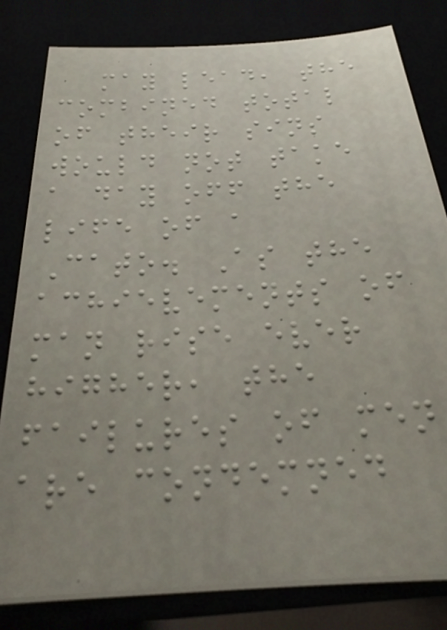may lead, the
combined total
of their sins
would not take
a day off the
life of a
Cato. As the
achievements of
man rise ever
higher, the
failures of men
are condemned
